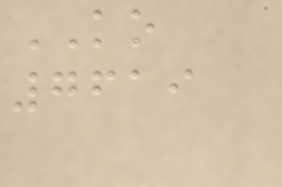KO
7619
